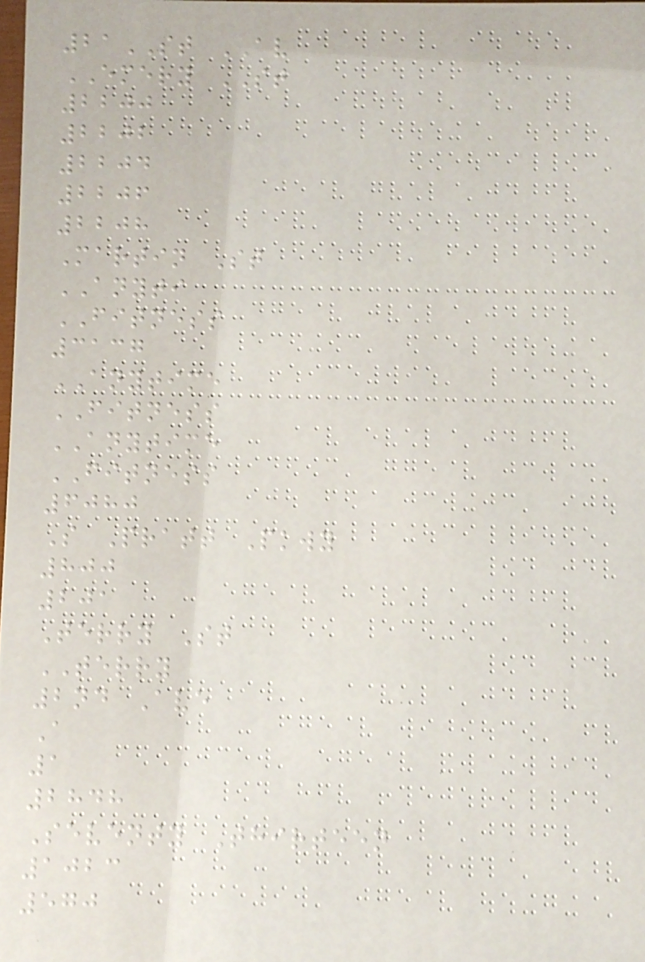21ST AV
EMERY ST
2200
2202
2204
2206
2208
Martin St
ANYTI
FITNESS
3137
ANYTIME
FITNESS
ANYTIME
FITNESS
6080
S Pratt Pkwy
800
201
Terry St
TERRY
2nd Ave
A
1
2848
Seventy Thirteen
1023
570
